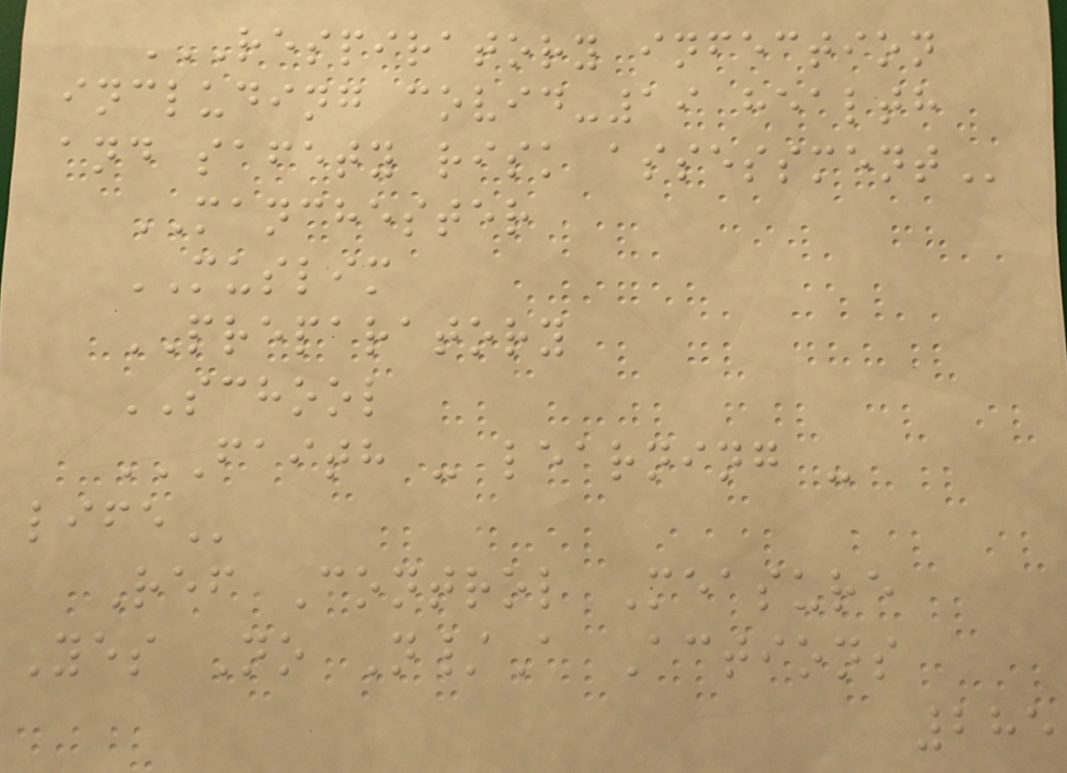RESPIRATORY INFECTION
INCLUDING COVID-19 HEALTH
AND SAFETY RISK ASSESSMENT
MANCHESTER
MUSLIM
PREPARATORY
SCHOOL
FAITH - LEARNING -
LIFE
Ref Control Measure
Yes No N/A Actions
285
